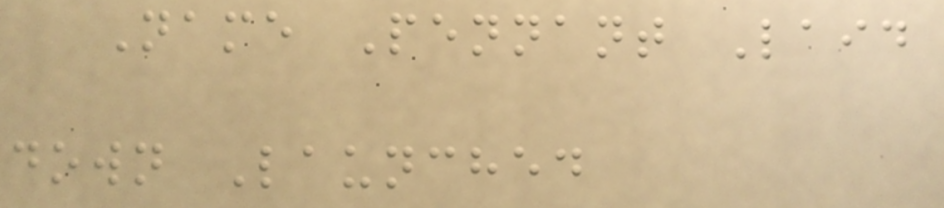Name Pennant Laid
down Launched
